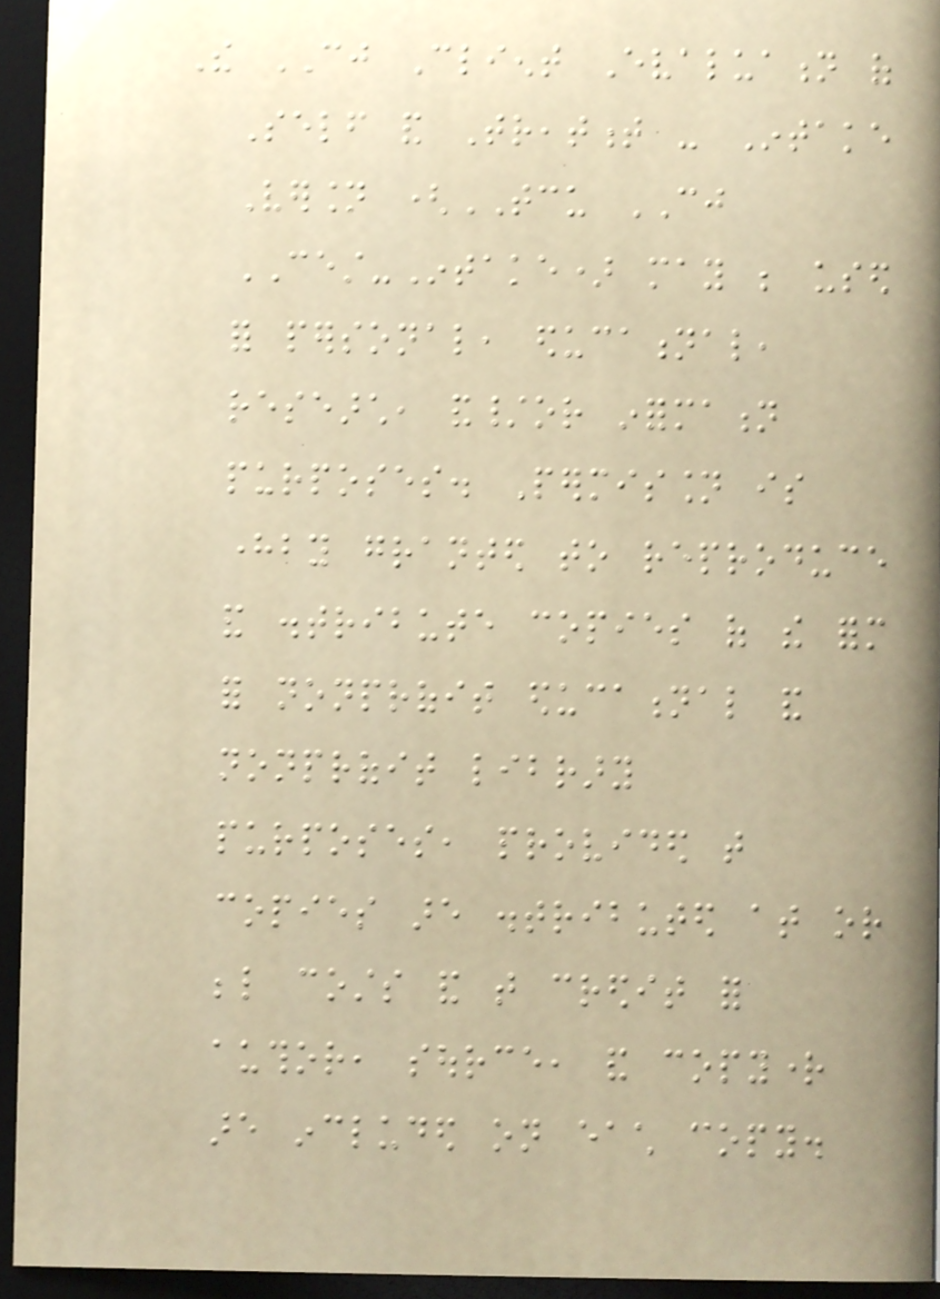The CJ Client Evaluation of
Self and Treatment - Intake
Version (TCU CJ
CEST-Intake) may be used
for personal, educational,
research, and/or information
purposes. Permission is
hereby granted to reproduce
and distribute copies of the form
for nonprofit educational and
nonprofit library
purposes, provided that
copies are distributed at or
below costs and that credit for
author, source, and copyright
are included on each copy.
